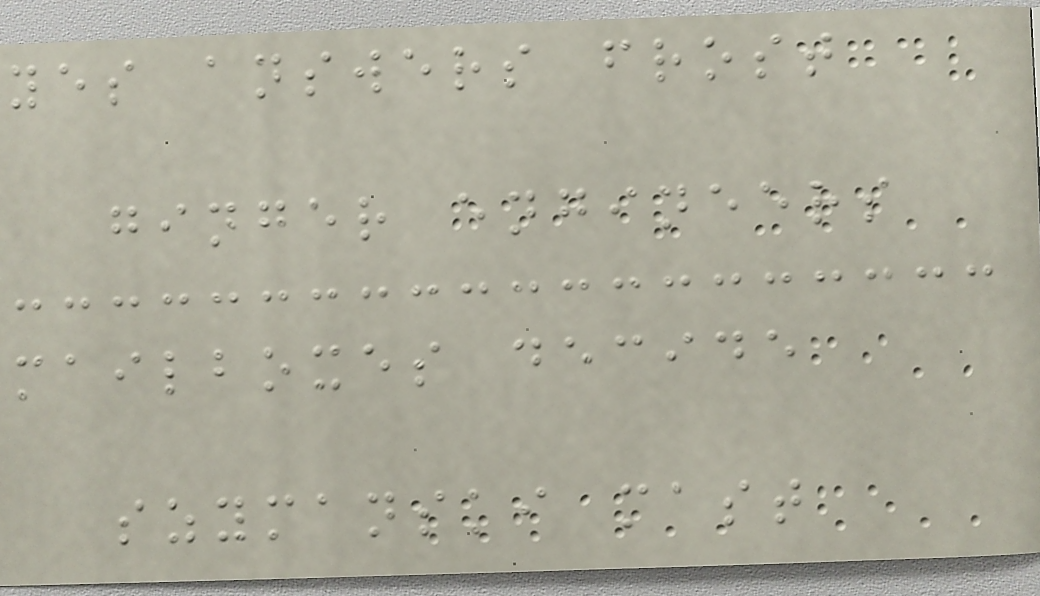yes answers frost
ginger engineers
mailboxes decide
szymanski mast
